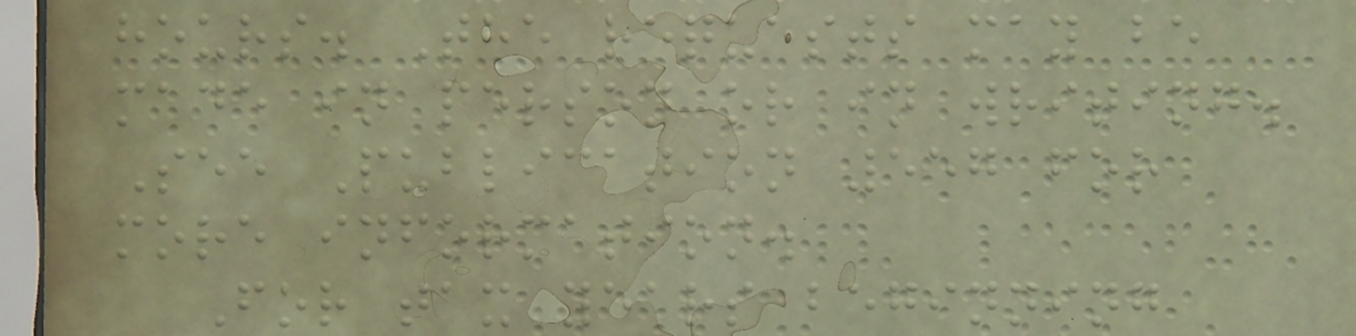hours. The requests may be
made in person or in writing.
See Publication 557 for
more information.
For tax years beginning
